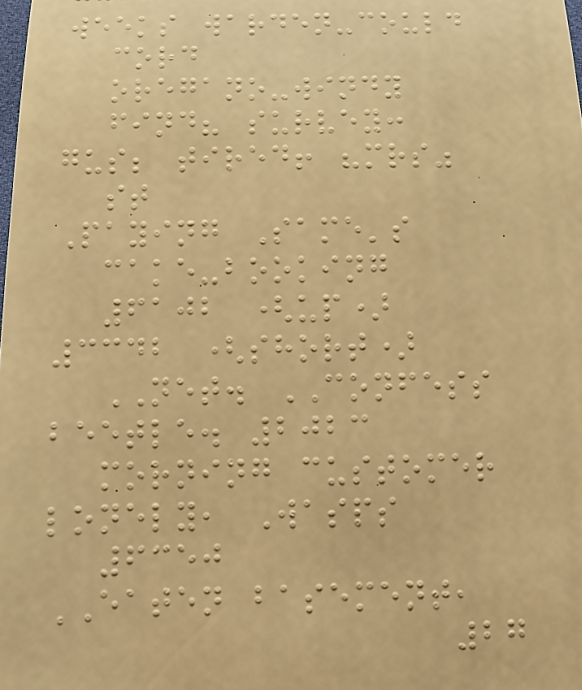weeks warden-could
cord
oregano-windy
find? survey:
gus; tired! "mrs"
st
Paying Same's
cake-booking
6102 (up)
3342 (short)
NET. CONFESS
beetle. 2023
morning customer
lonely, Wasps
6350
EATEN basement,
27
